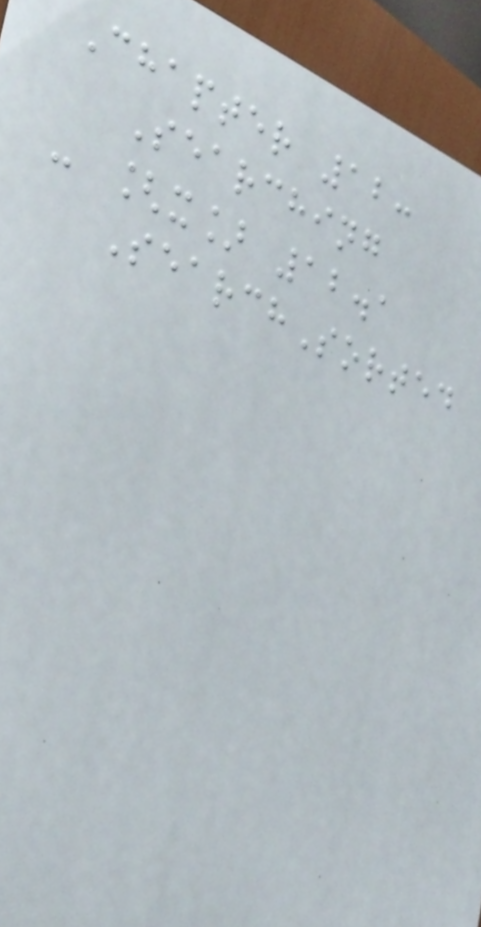Chapter 12:
Searching
- [x] 12.1
SearchSorted
